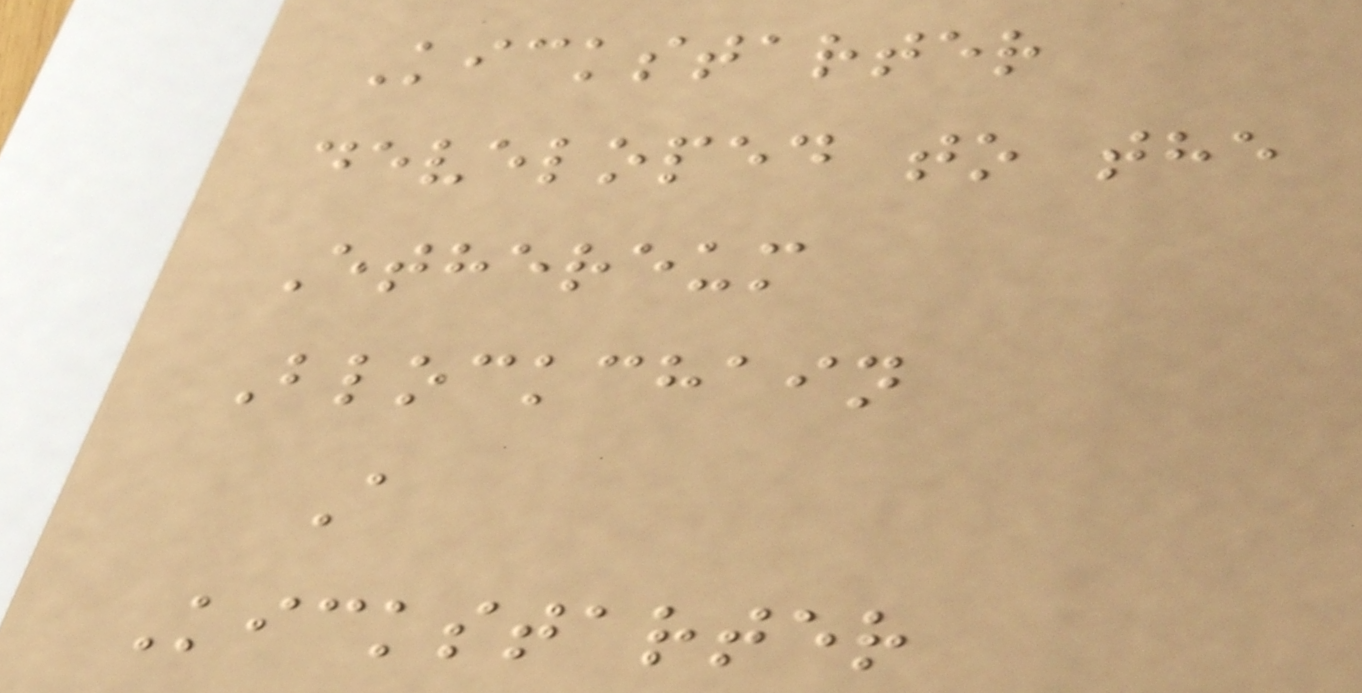Kickstarter
developed to the
Ethereum
Blockchain
A
Kickstarter
